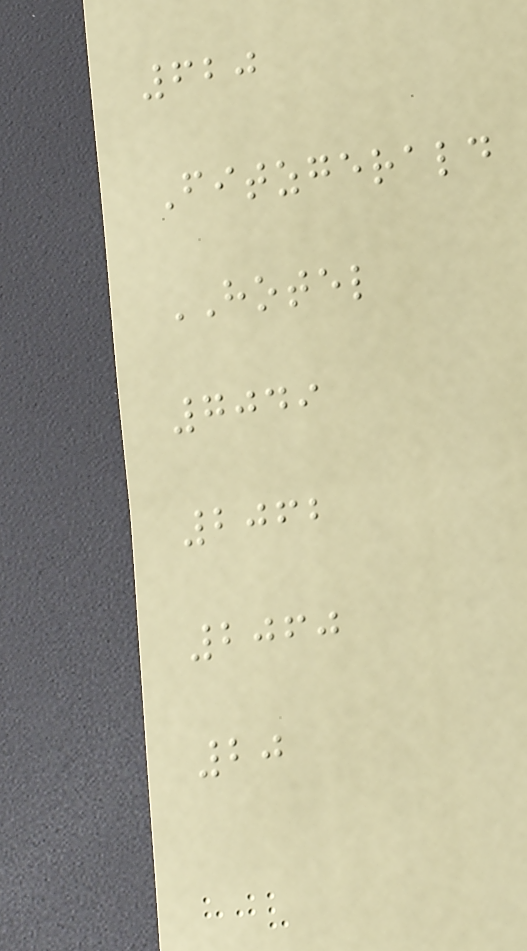620
Fitzgerald
HOTEL
7049
2062
2060
20
